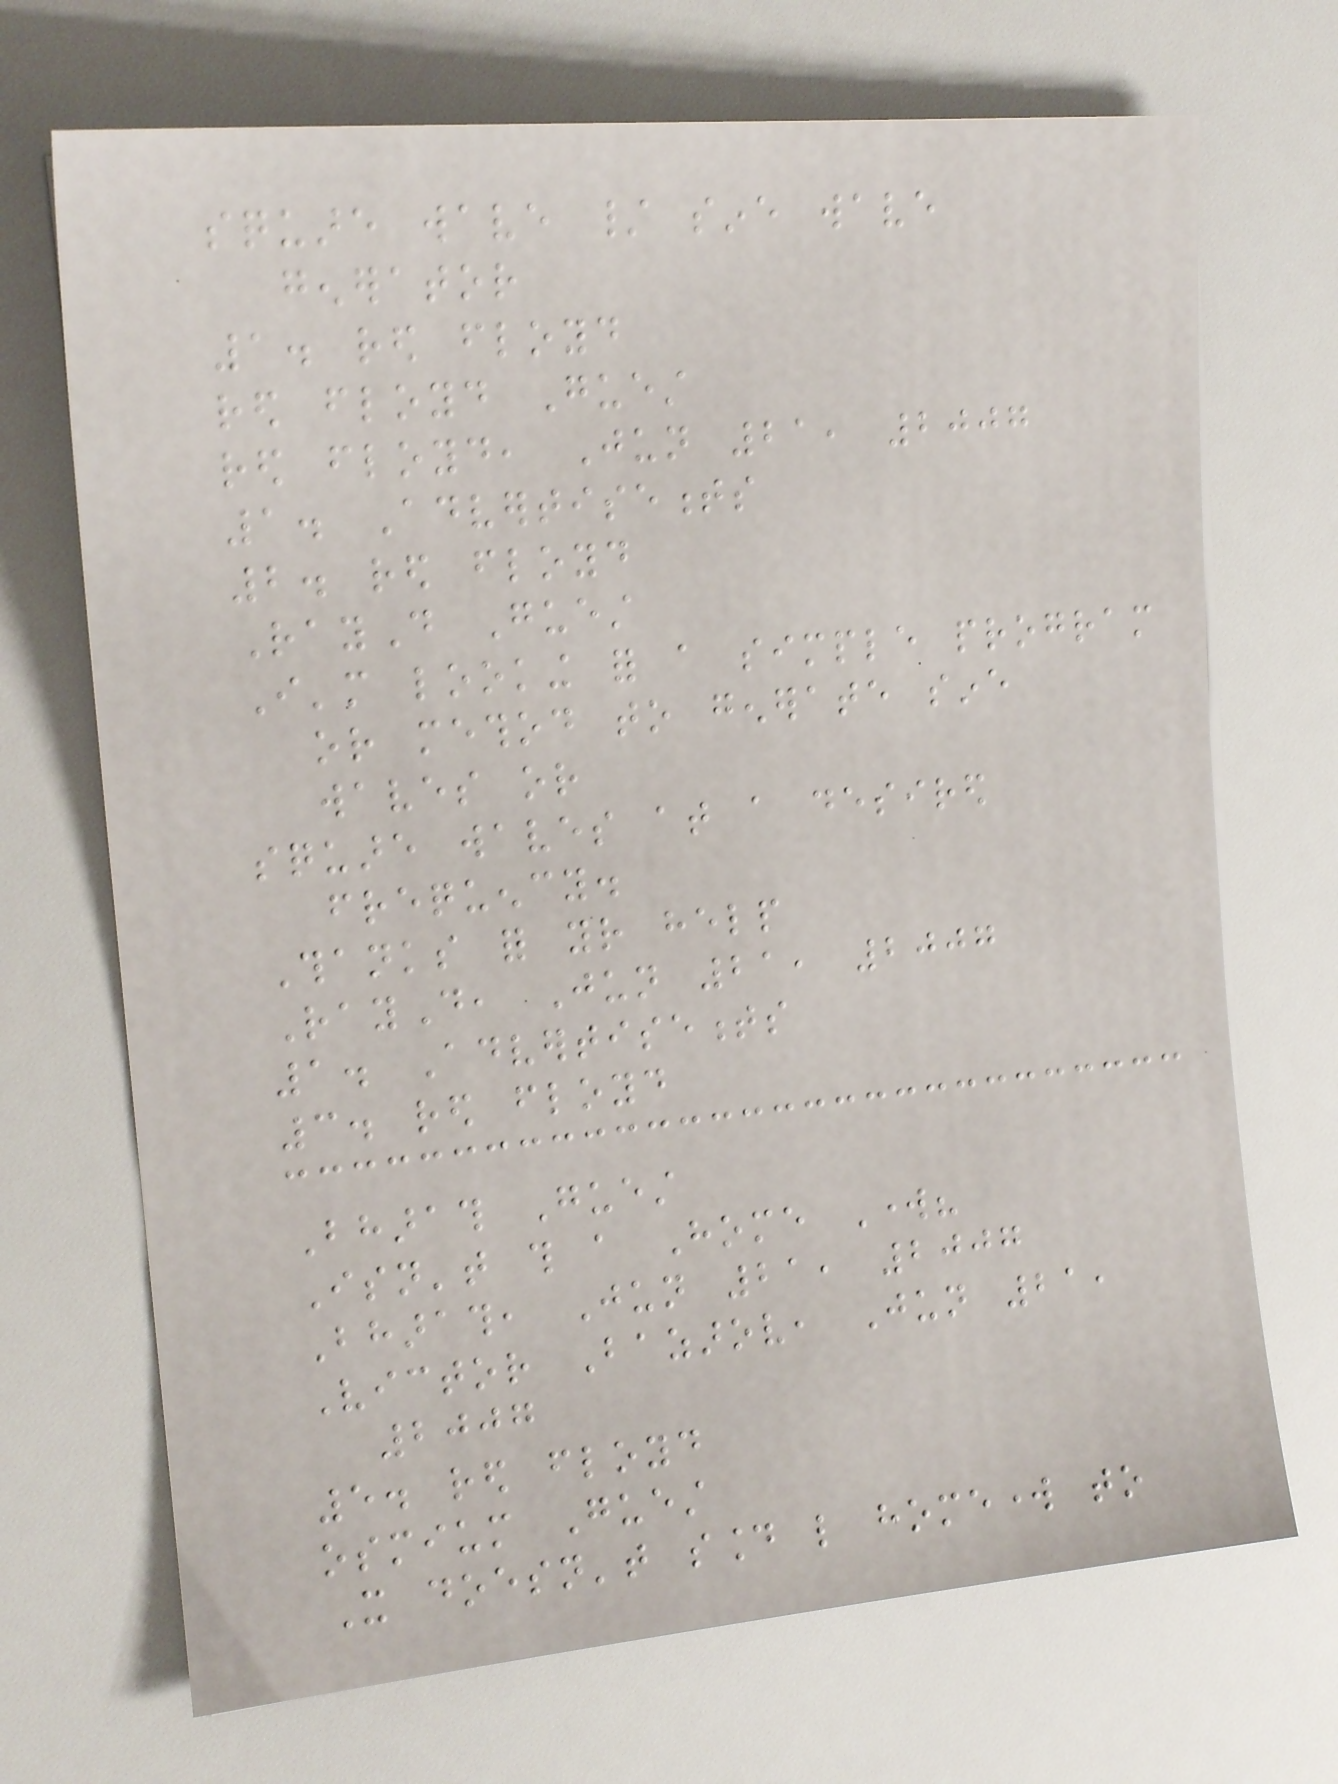square wave / sine wave
generator
1. red floyd
red floyd Guest
red floyd, Jun 21, 2007
1. Advertisements
2. red floyd
RayD Guest
I'm looking for a simple program
or method to generate sine
waves or
square waves at a desired
frequency.
Thanks for your help
RayD, Jun 21, 2007
1. Advertisements
3. red floyd
Bharath Guest
Isn't this a Home Work?
Bharath, Jun 21, 2007
Victor Bazarov, Jun 21,
2007
5. red floyd
osmium Guest
It doesn't sound like homework to
